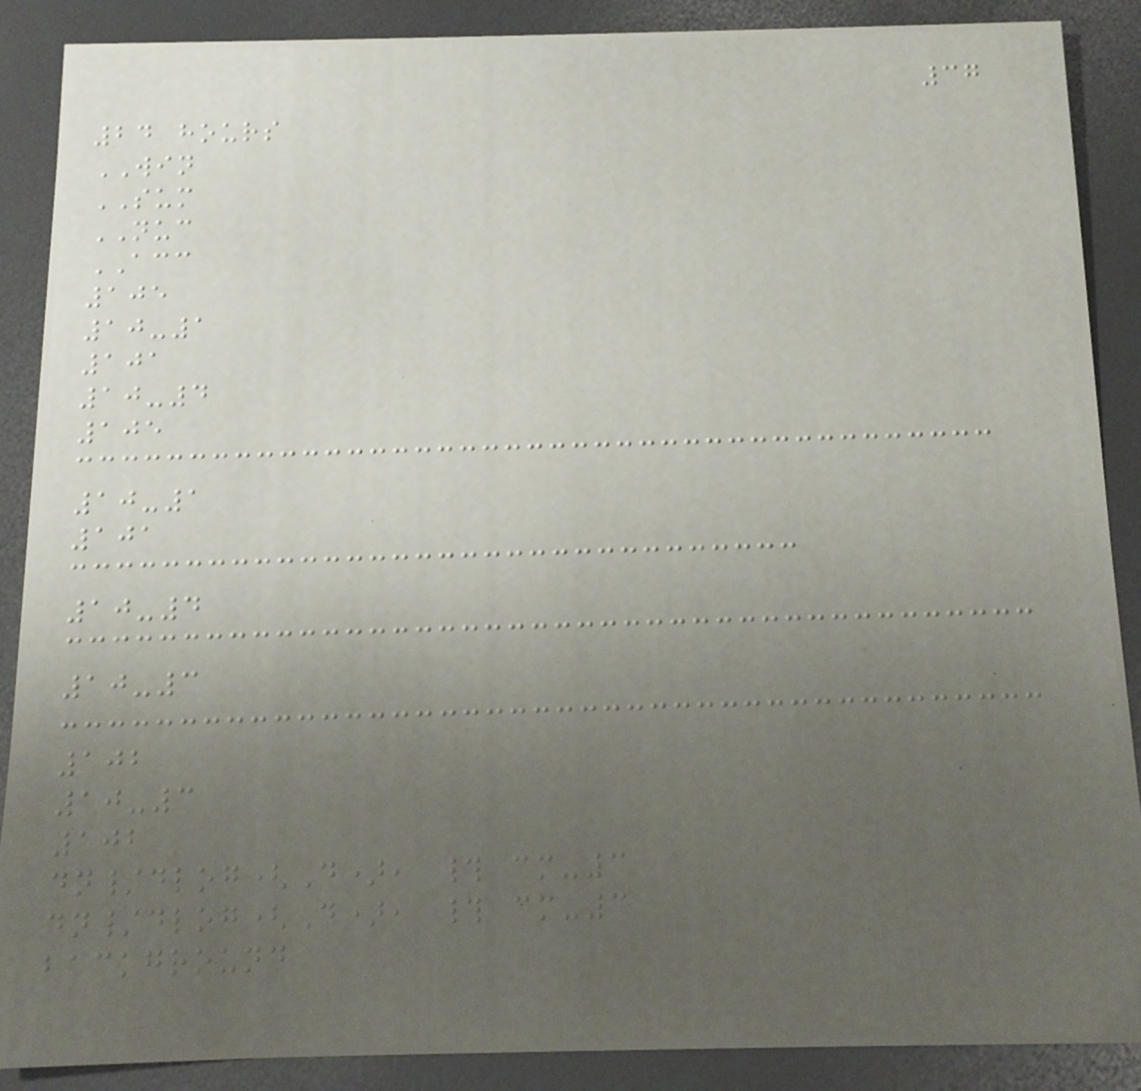37
24 hours
WIN
SUM
NUC
ACC
105
10-1
101
10-4
105
10-1
101
10-4
10-3
102
10-3
102
dn/dlog(D), # cm-3
dn/dlog(D), # cm-3
background
